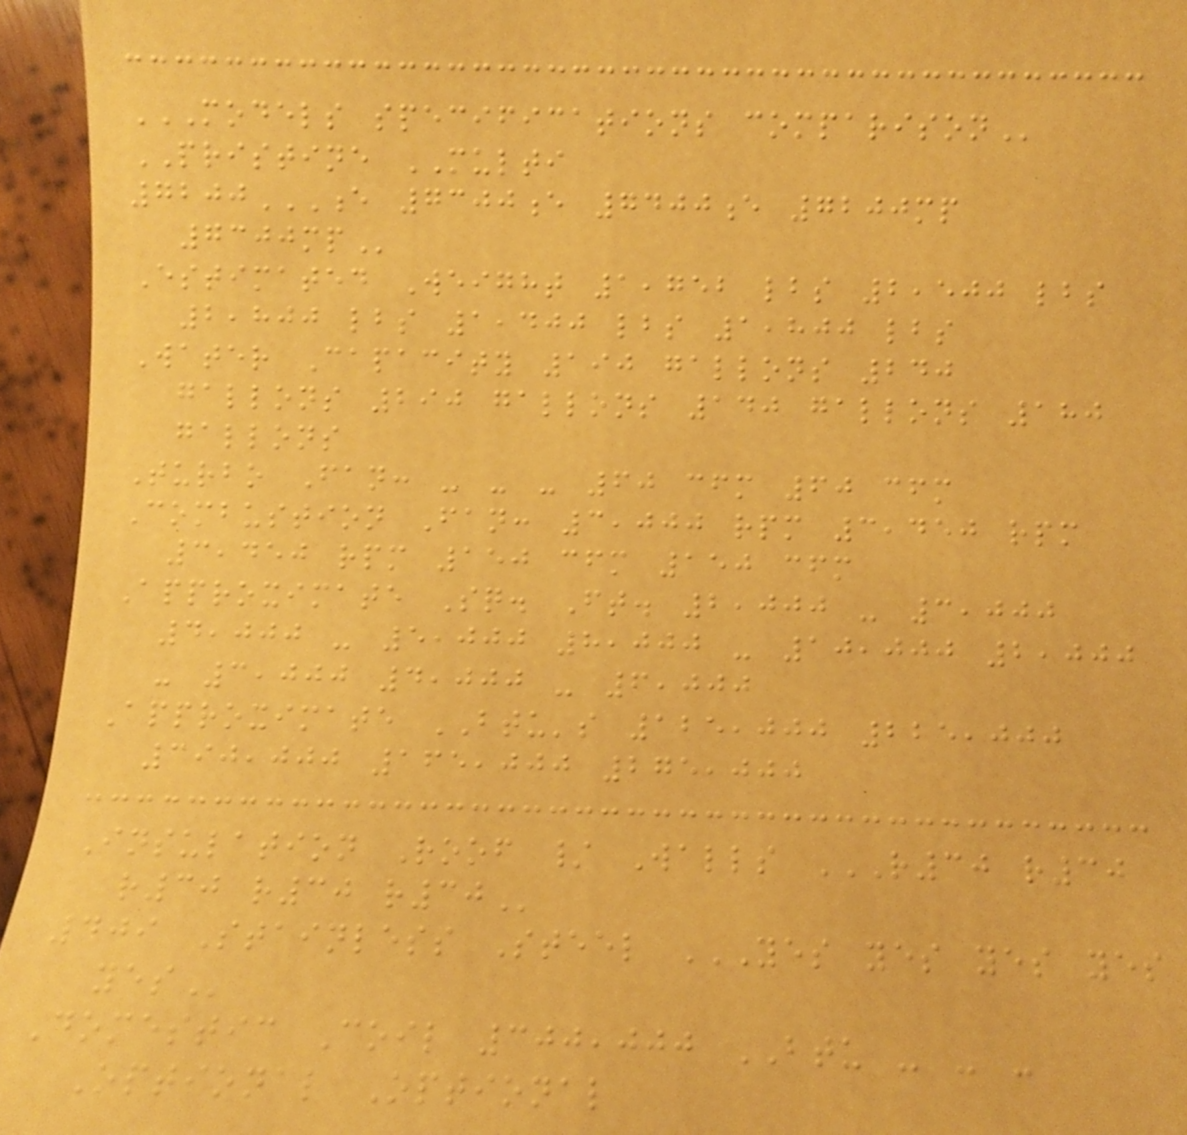MODELS SPECIFICATIONS COMPARISON
PRISTINE MULTI
7200E 7300E 7400E 7200MP
7300MP
Estimated Weight 1,752 lbs 2,500 lbs
2,800 lbs 1,400 lbs 1,800 lbs
Water Capacity 190 gallons 240
gallons 290 gallons 140 gallons 180
gallons
Turbo Fan: - - - 60 cfm 60 cfm
Combustion Fan: 3,000 rpm 3,450 rpm
3,450 rpm 150 cfm 150 cfm
Approximate Sq. Ft. 2,000 - 3,000
4,000 - 5,000 8,000 - 10,000 2,000
- 3,000 4,000 - 6,000
Approximate BTU's 125,000 225,000
390,000 165,000 275,000
Insulation Roof / Walls R30 R30
R30 R30 R30
409 Stainless Steel YES YES YES YES
YES
Domestic Coil 300,000 BTU - - -
Optional Optional
